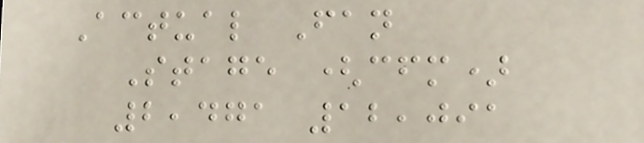Actual Fan
Stage (cfm)
2,471 12,091
